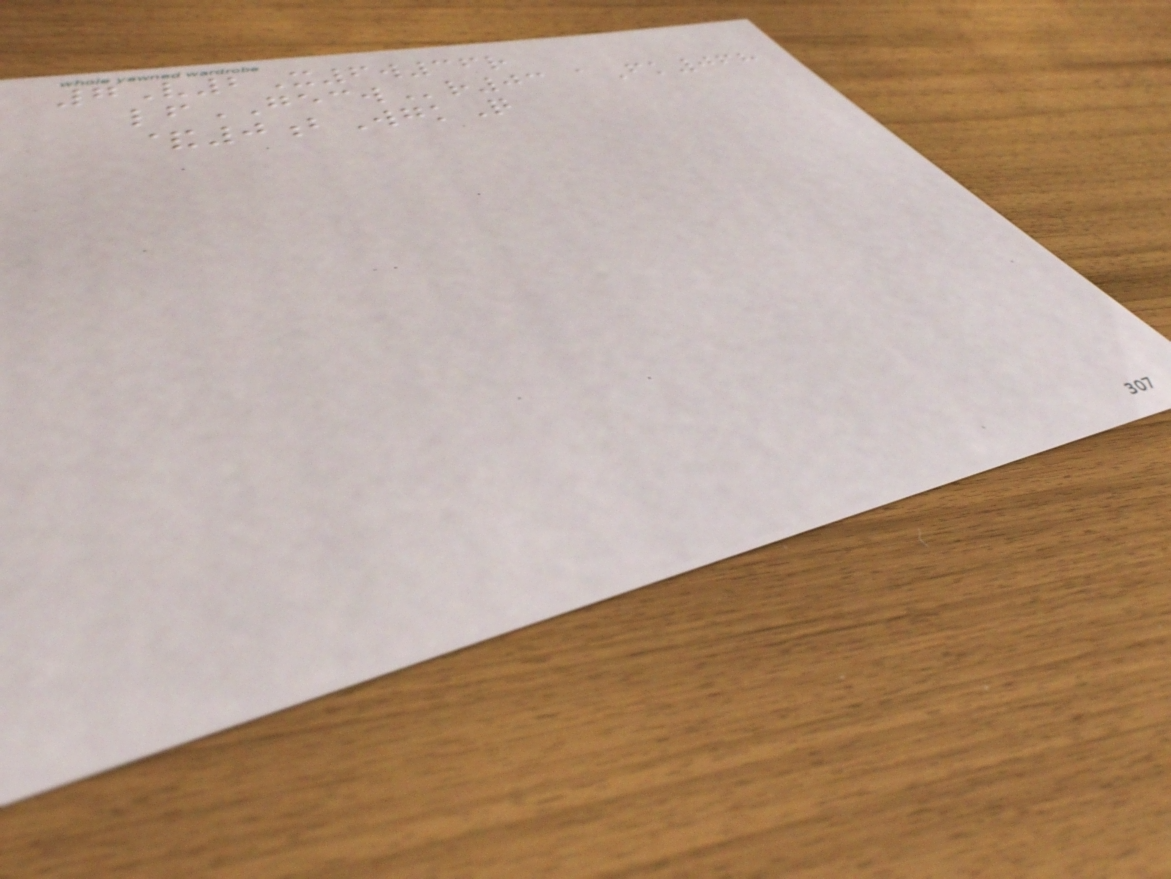7V2X6w36r
lfGECWr03 aFk068
&0bWgkQ
